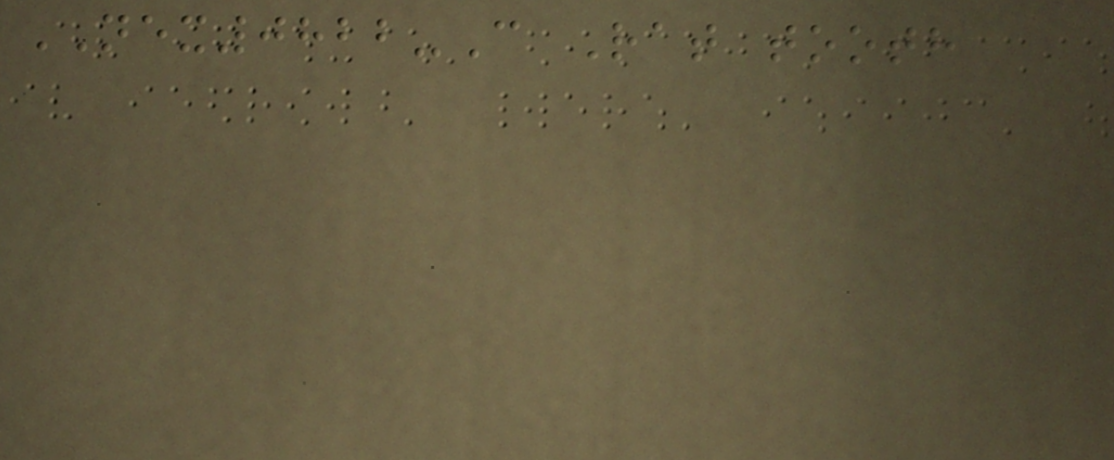NEX0822-C Rat tooth
